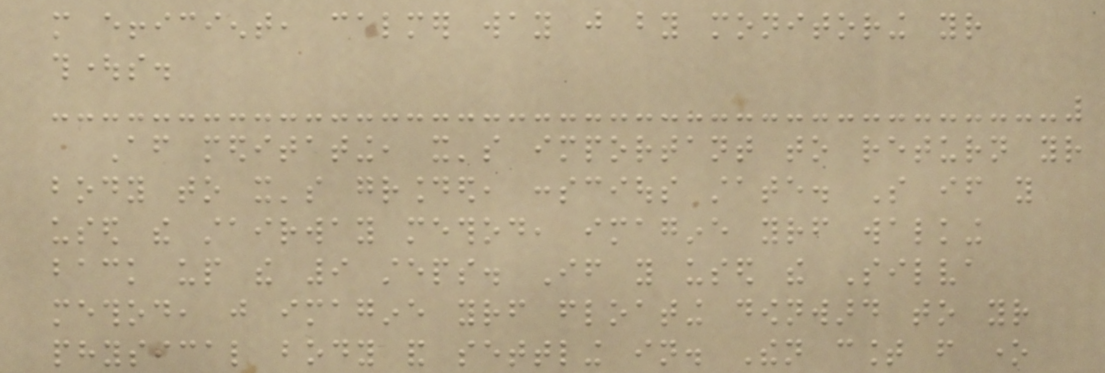more efficient, calmer way just by monitoring your
thoughts.
After meditating, it's important to return your
body to it's grounded, conscious state. So if you
used the stairway method, imagine yourself walking
back up the 9 steps. If you used the Silva
method, just imagine yourself floating downward to your
physical body and settling in. Then count from one
